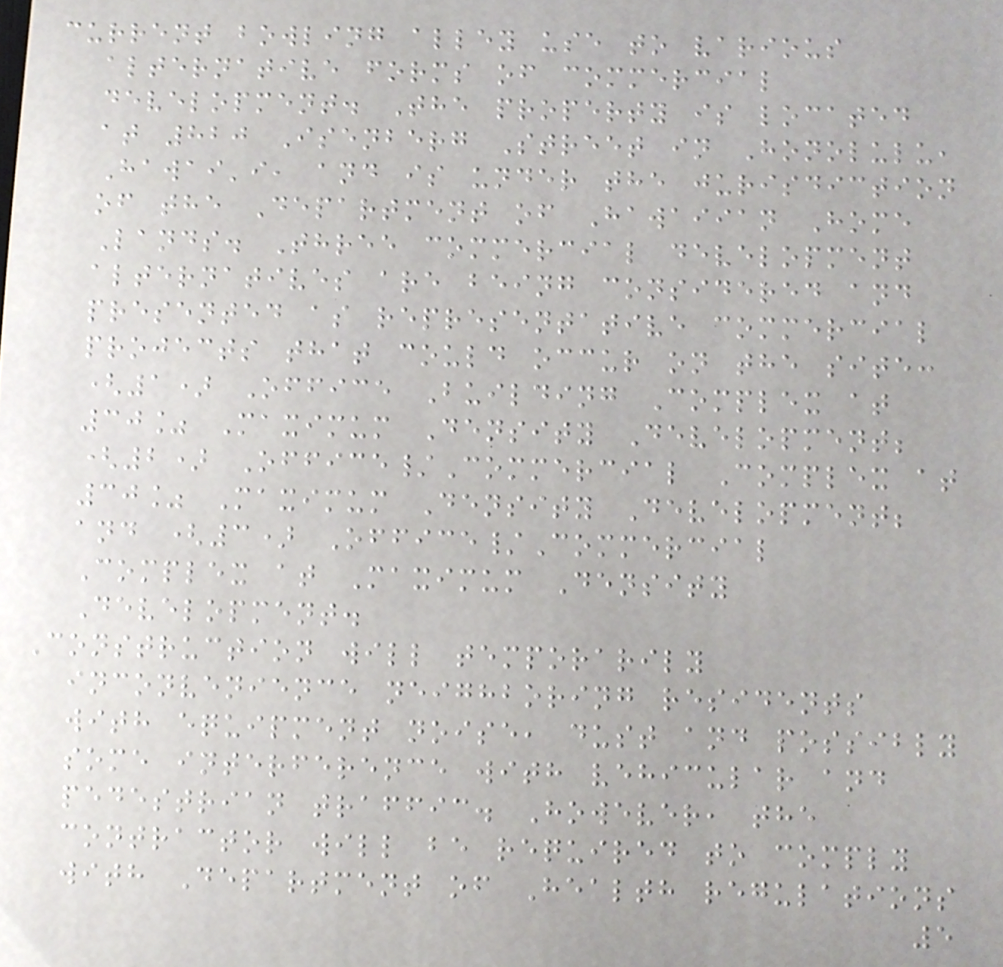current bowling alley use to various
alternative forms of commercial
development. The property is located
at 820 Isenberg Street in Honolulu,
Hawai'i, and is under the jurisdiction
of the Department of Hawaiian Home
Lands. Three commercial development
alternatives are being considered and
presented as representative commercial
projects that could occur on the site:
(1) Office Building Complex at
30% Maximum Density Development;
(2) Office/Commercial Complex at
30% Maximum Density Development;
and (3) Office/Commercial
Complex at Maximum Density
Development.
Construction will temporarily
inconvenience neighboring residents
with equipment noise, dust and possibly
some interference with vehicular and
pedestrian traffic. However, the
contractor will be required to comply
with Department of Health regulations
5
